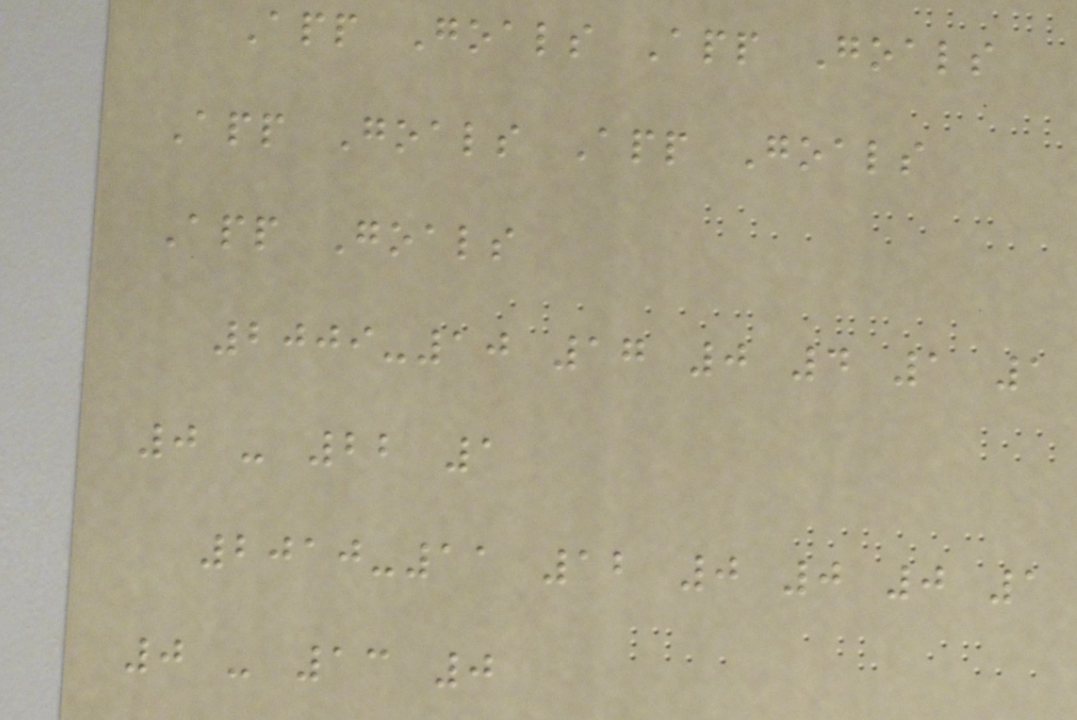App Goals App Goals
App Goals App Goals
App Goals
2009-10 17 0 4 1 1
0 - 22 1
2010-11 12 0 0 0 1
0 - 13 0
